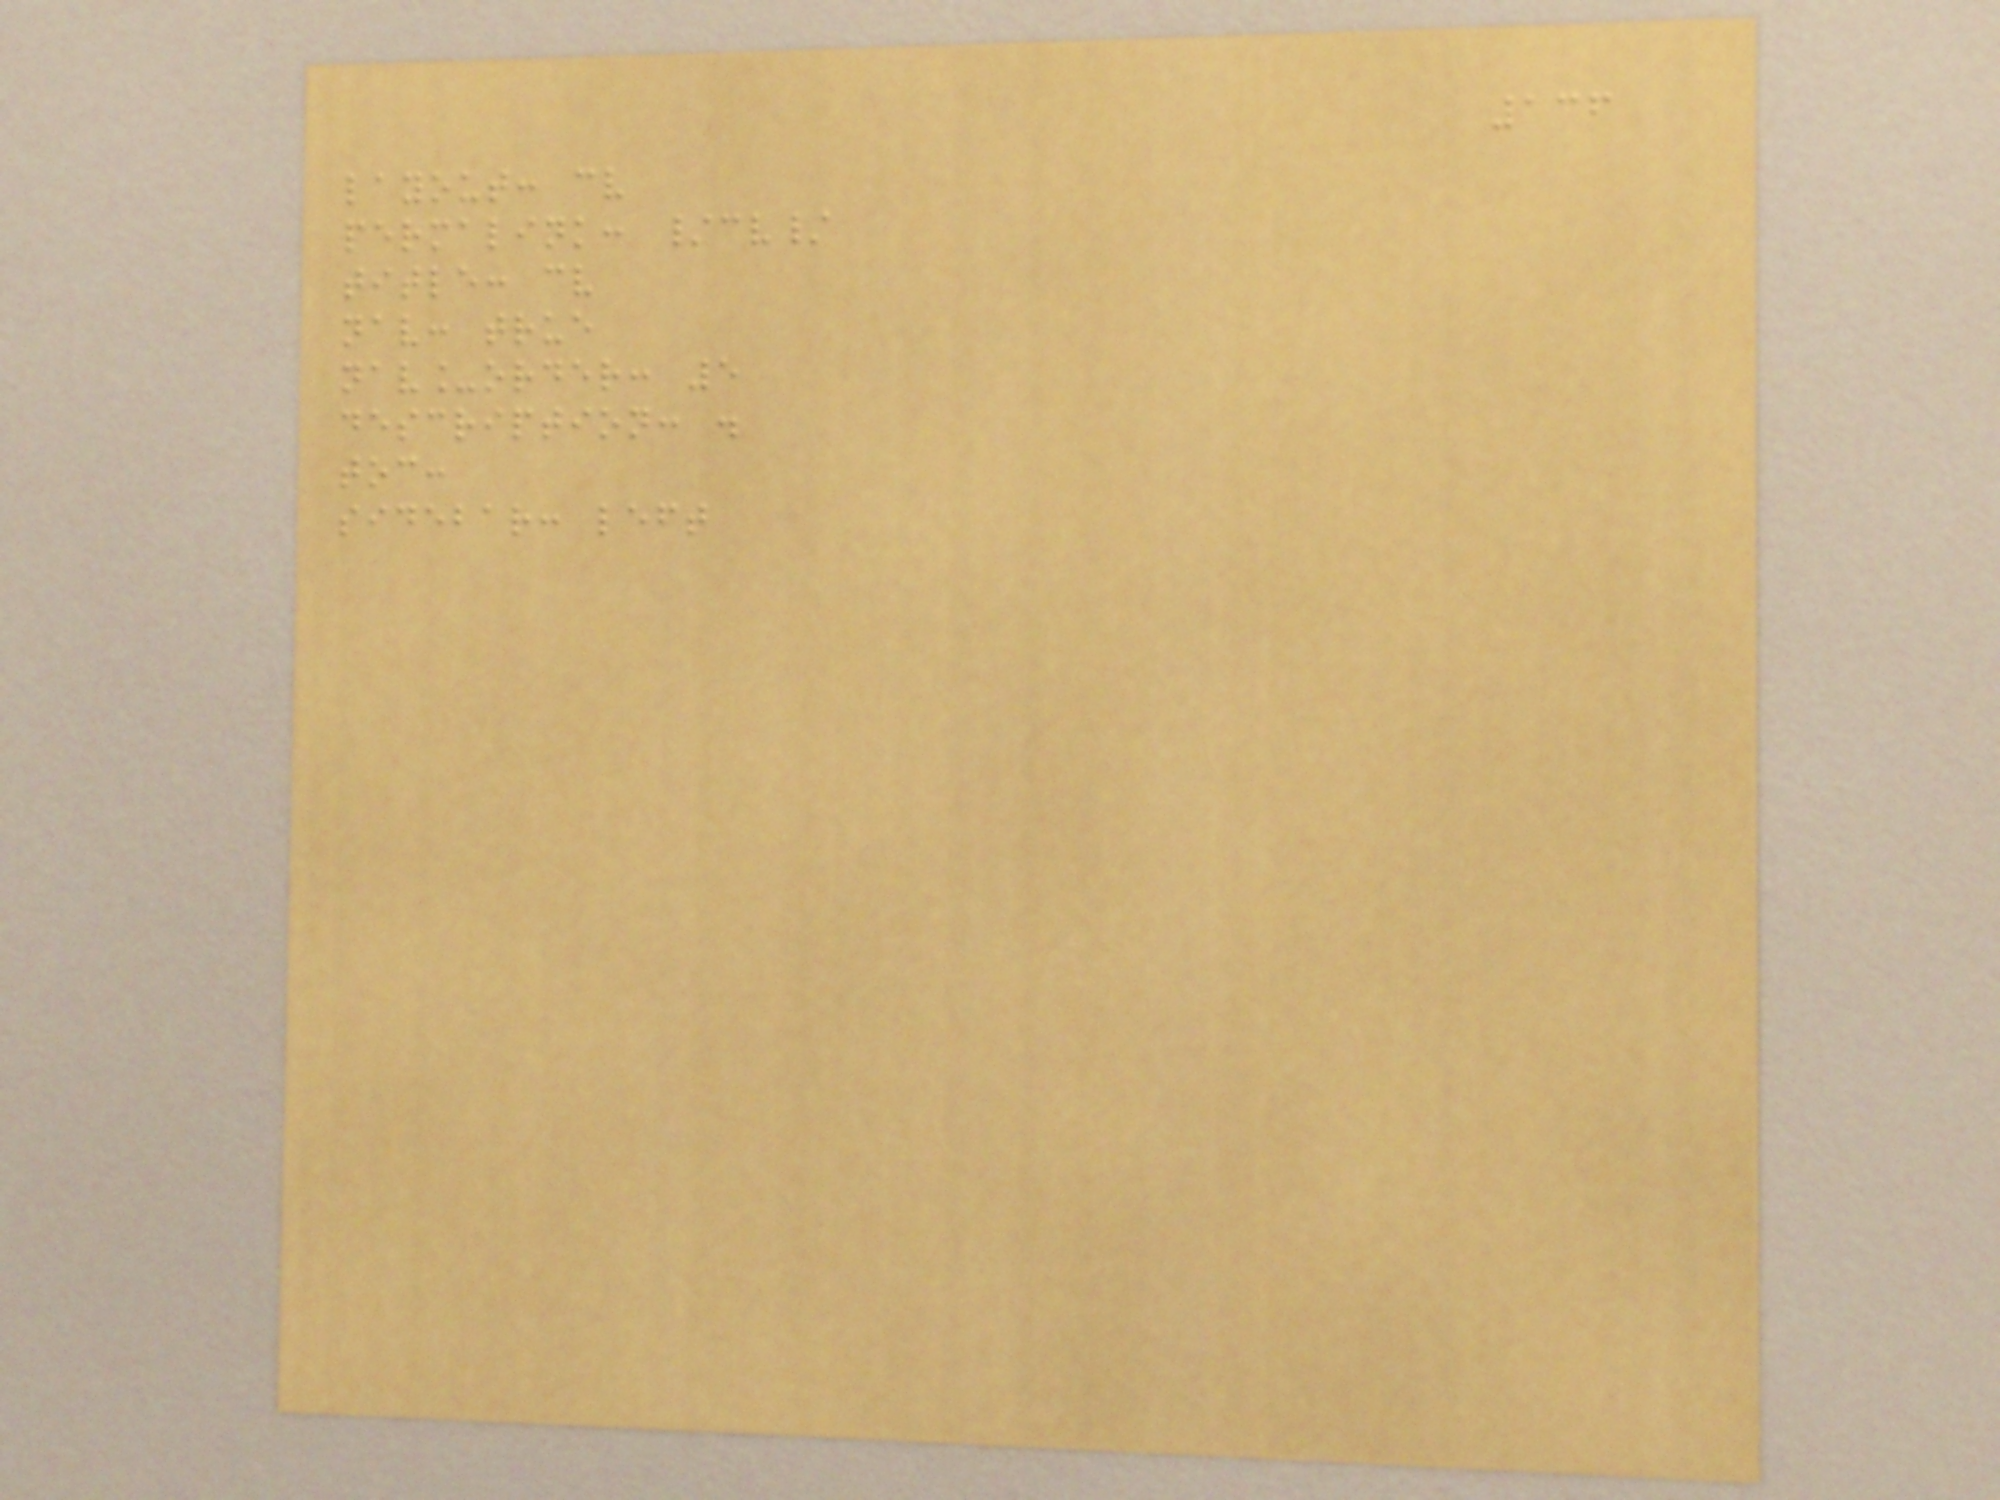136
layout: cv
permalink: /cv/
title: cv
nav: true
nav_order: 5
description: .
toc:
sidebar: left
